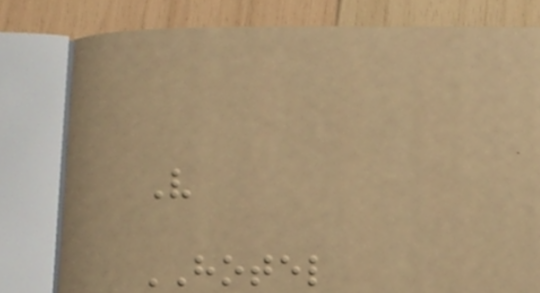V
HOTEL
